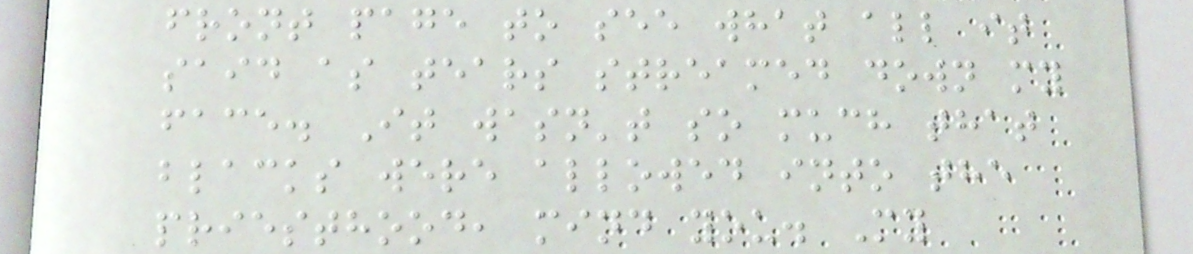front page to see what all it
said as tears streamed down my
face. It wasn't so much that
blacks were allowed into the
priesthood, mind you. My
